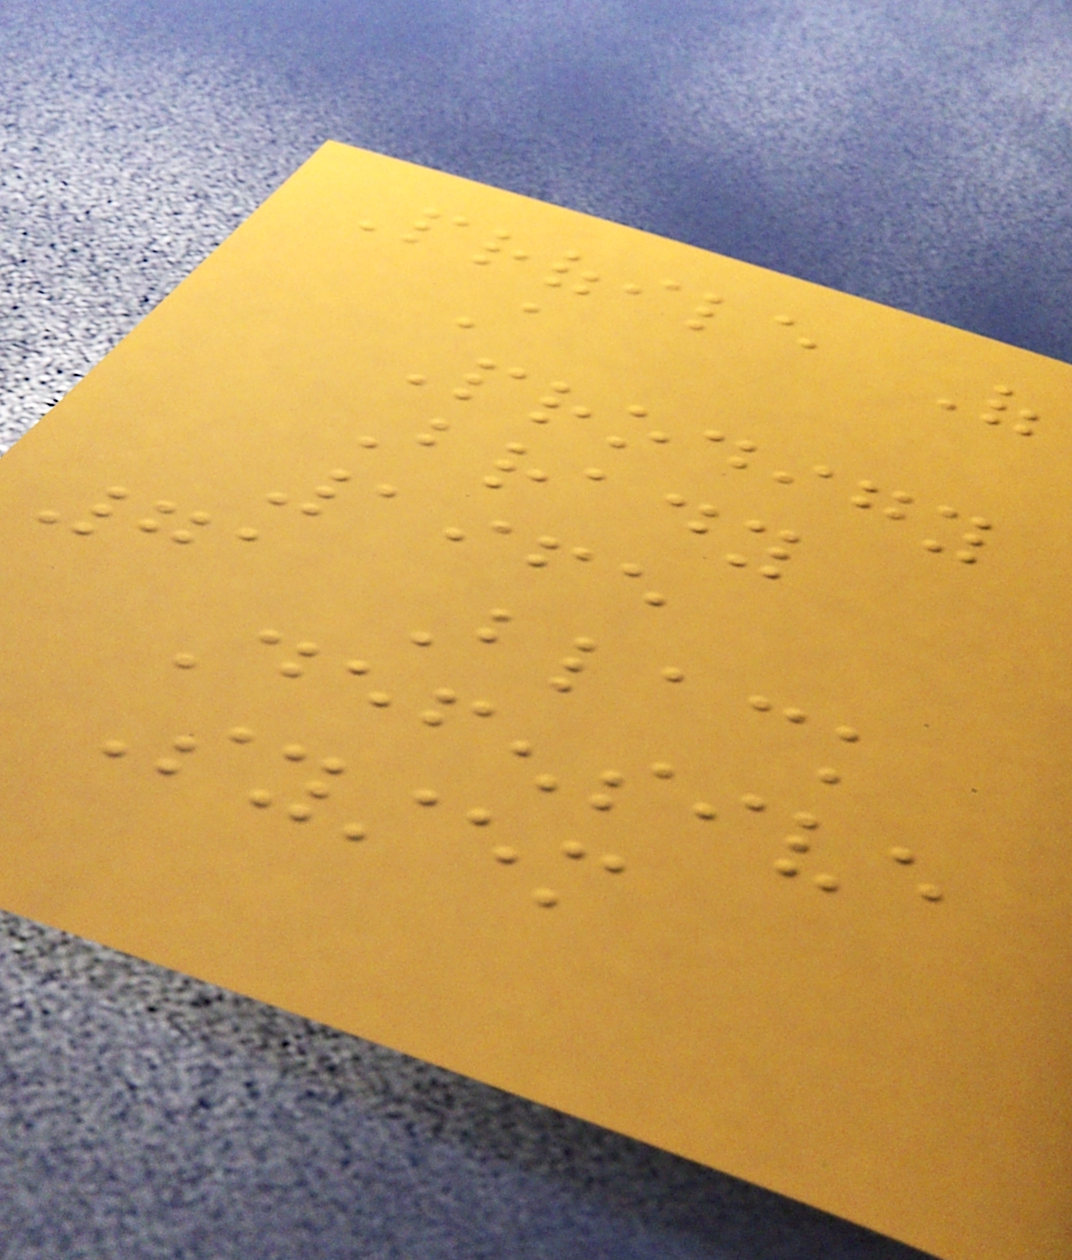Profile Of
A
Prodigy
Brady
1965
71 Black
Defensive
System
